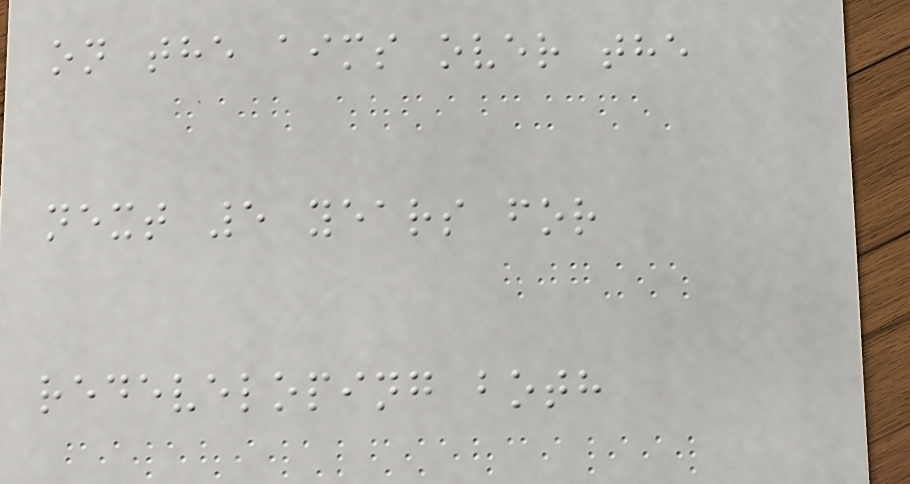on the aims over the
next 5 years for
redeveloping both
